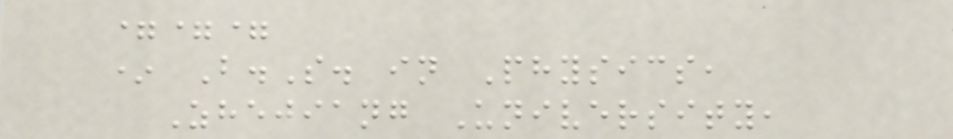===
* B.S. in Physics,
Zhejiang University,
